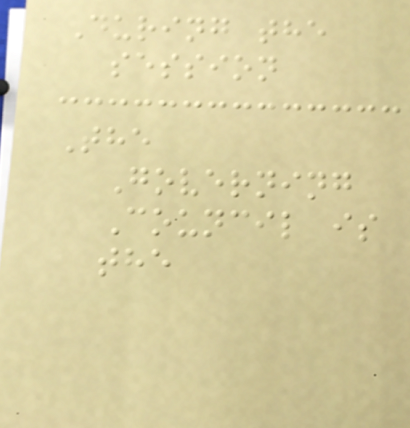During the
session
The
Governing
Council is
the
